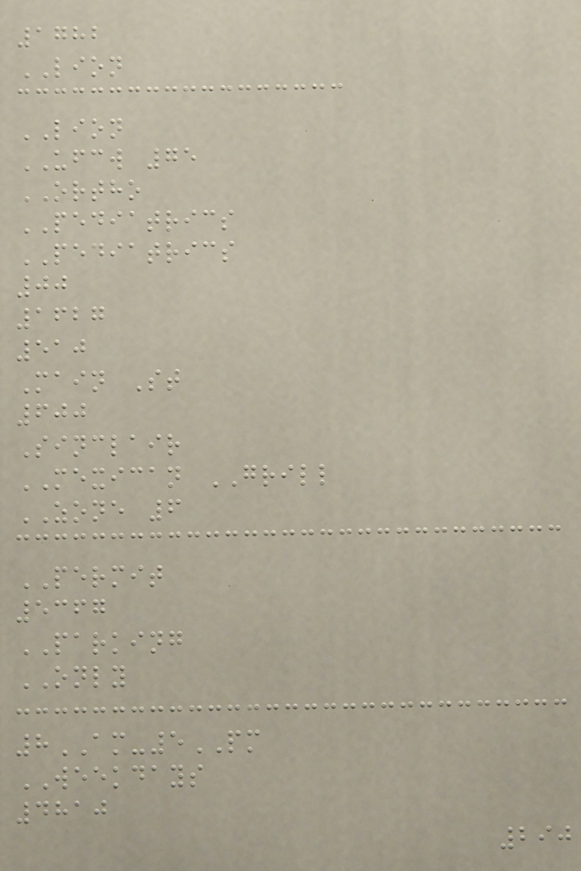1782
LION
LION
UFCW 75
ORTHO
PEDIATRICS
PEDIATRICS
00
1627
510
Main St
600
Sinclair
MEXICAN GRILL
ZONE 6
PERMIT
5367
PARKING
ONLY
8AM-5PM
WEEKDAYS
4810
290
